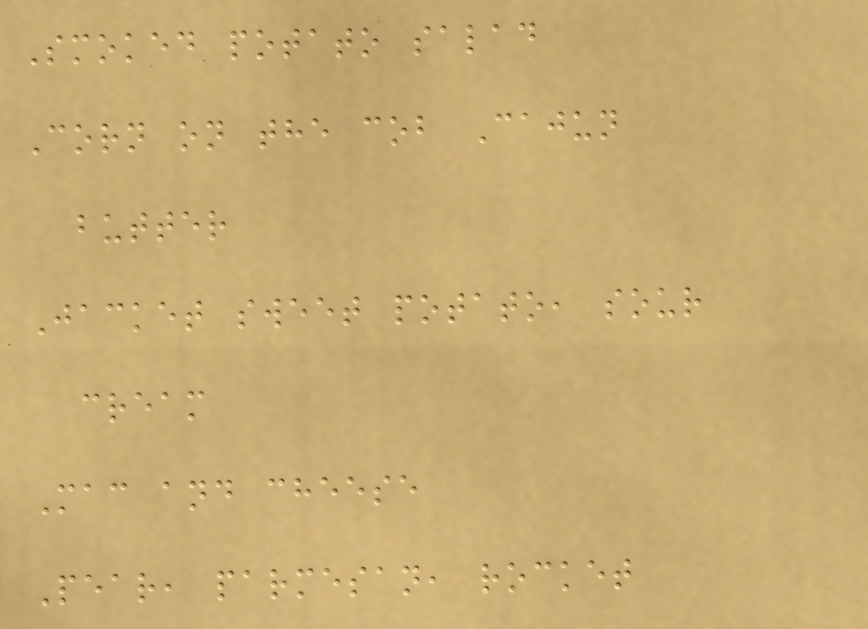Smoked potato salad
Corn on the cob Cajun
butter
Jacket sweet potato, sour
cream
Mac and cheese
Pear, parmesan, rocket
